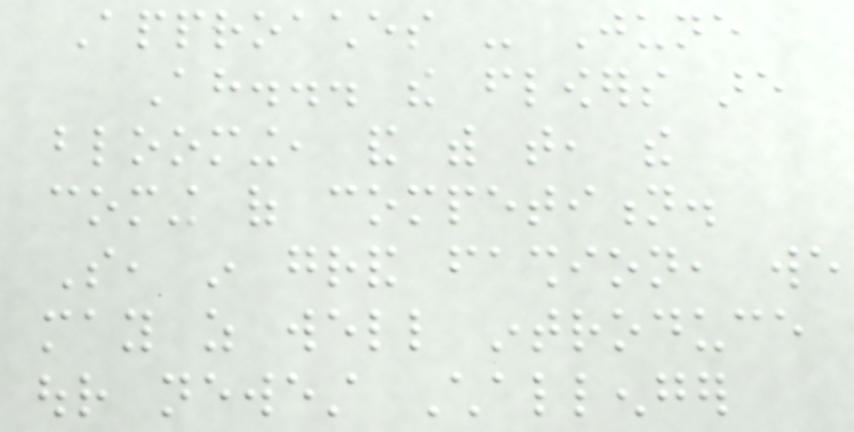Approaches - June
Ah... the flowers are
blooming, and with that, the
coming of competition.
So, in grand fashion, we
may as well introduce
our newest Challenger
